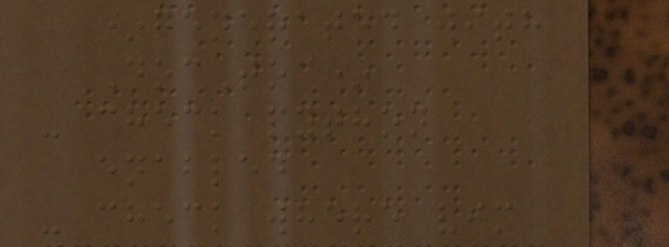*generated with
DocToc*
- check python
enabled
- check where vim
